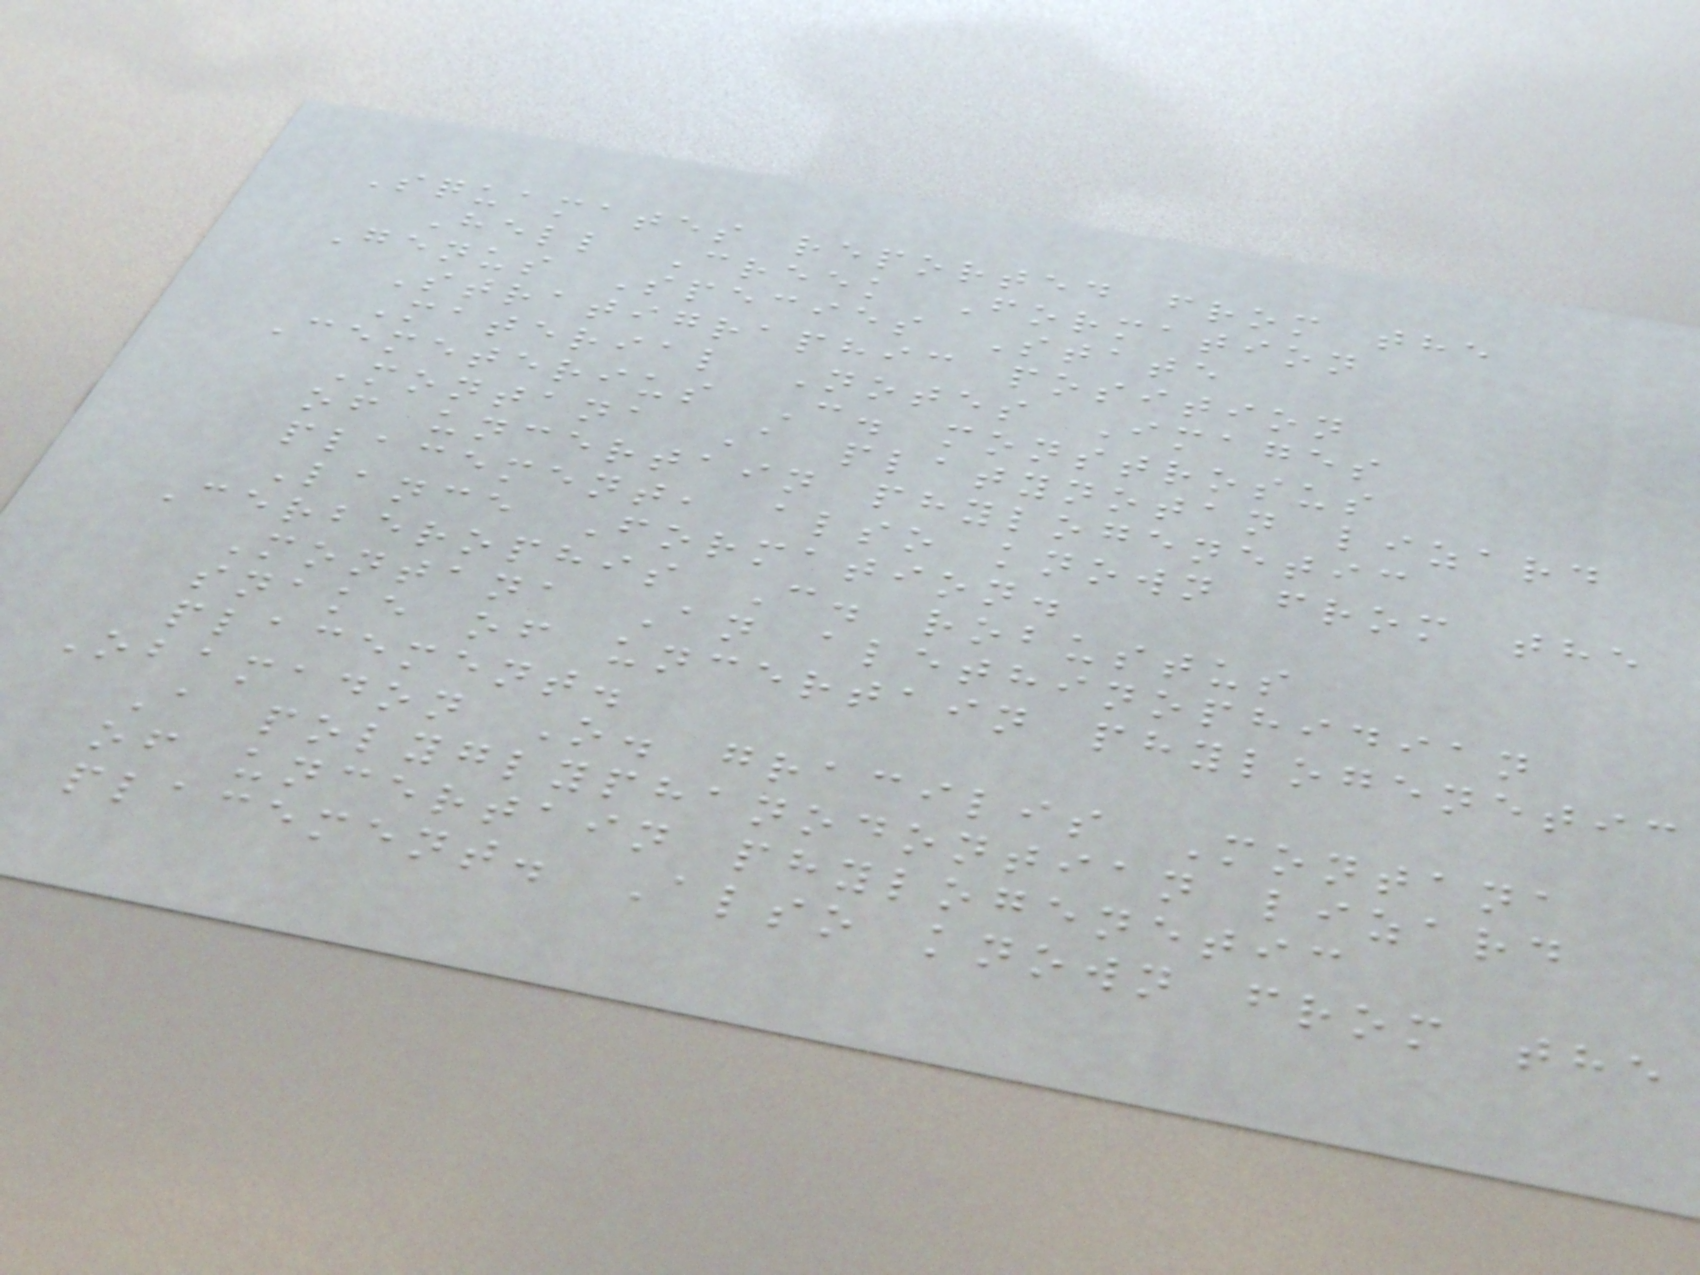Squamates reported from the
Hell Creek Formation
Genus Species State
Stratigraphic position
Material Notes Images
Cemeterius C. monstrosus
Montana A platynotan lizard
of uncertain phylogenetic
placement, also known from the
Lance Formation.
Cerberophis C. robustus
Montana An alethinophidian
snake of uncertain phylogenetic
placement.
Obamadon O. gracilis Montana
A polyglyphanodontian lizard
of uncertain phylogenetic
placement. Also known from the
